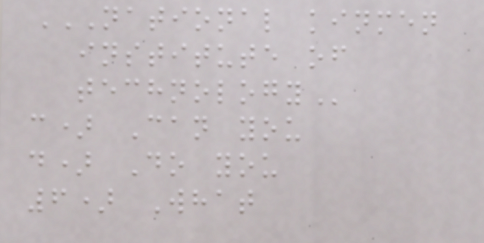NATIONAL KINMEN
INSTITUTE OF
TECHNOLOGY
c) Can you
d) Do you
6) What
